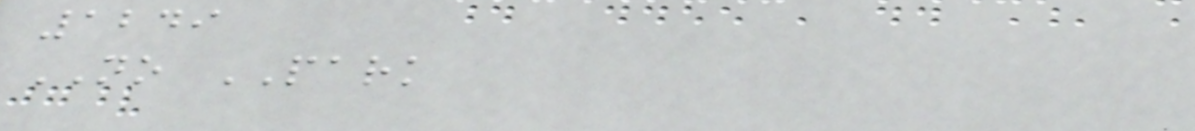1249
NO PARK
